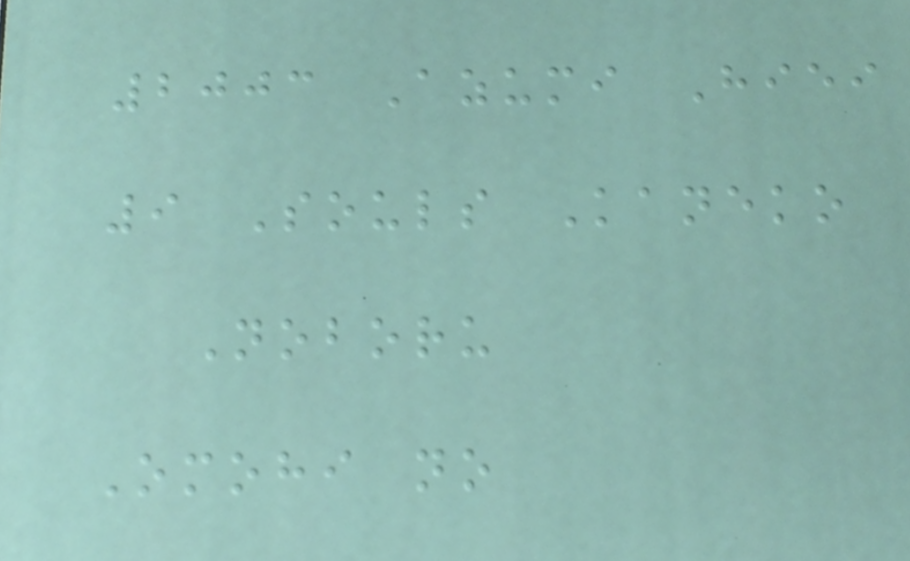2003 Azumi Hiei
9 Souls Kaneko
Noboru
Omohi no
